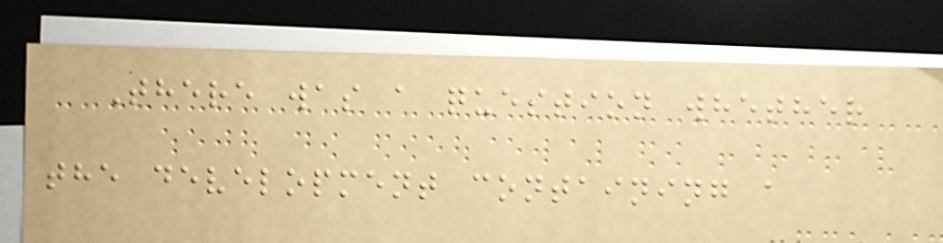There was a question whether
the development containing a
